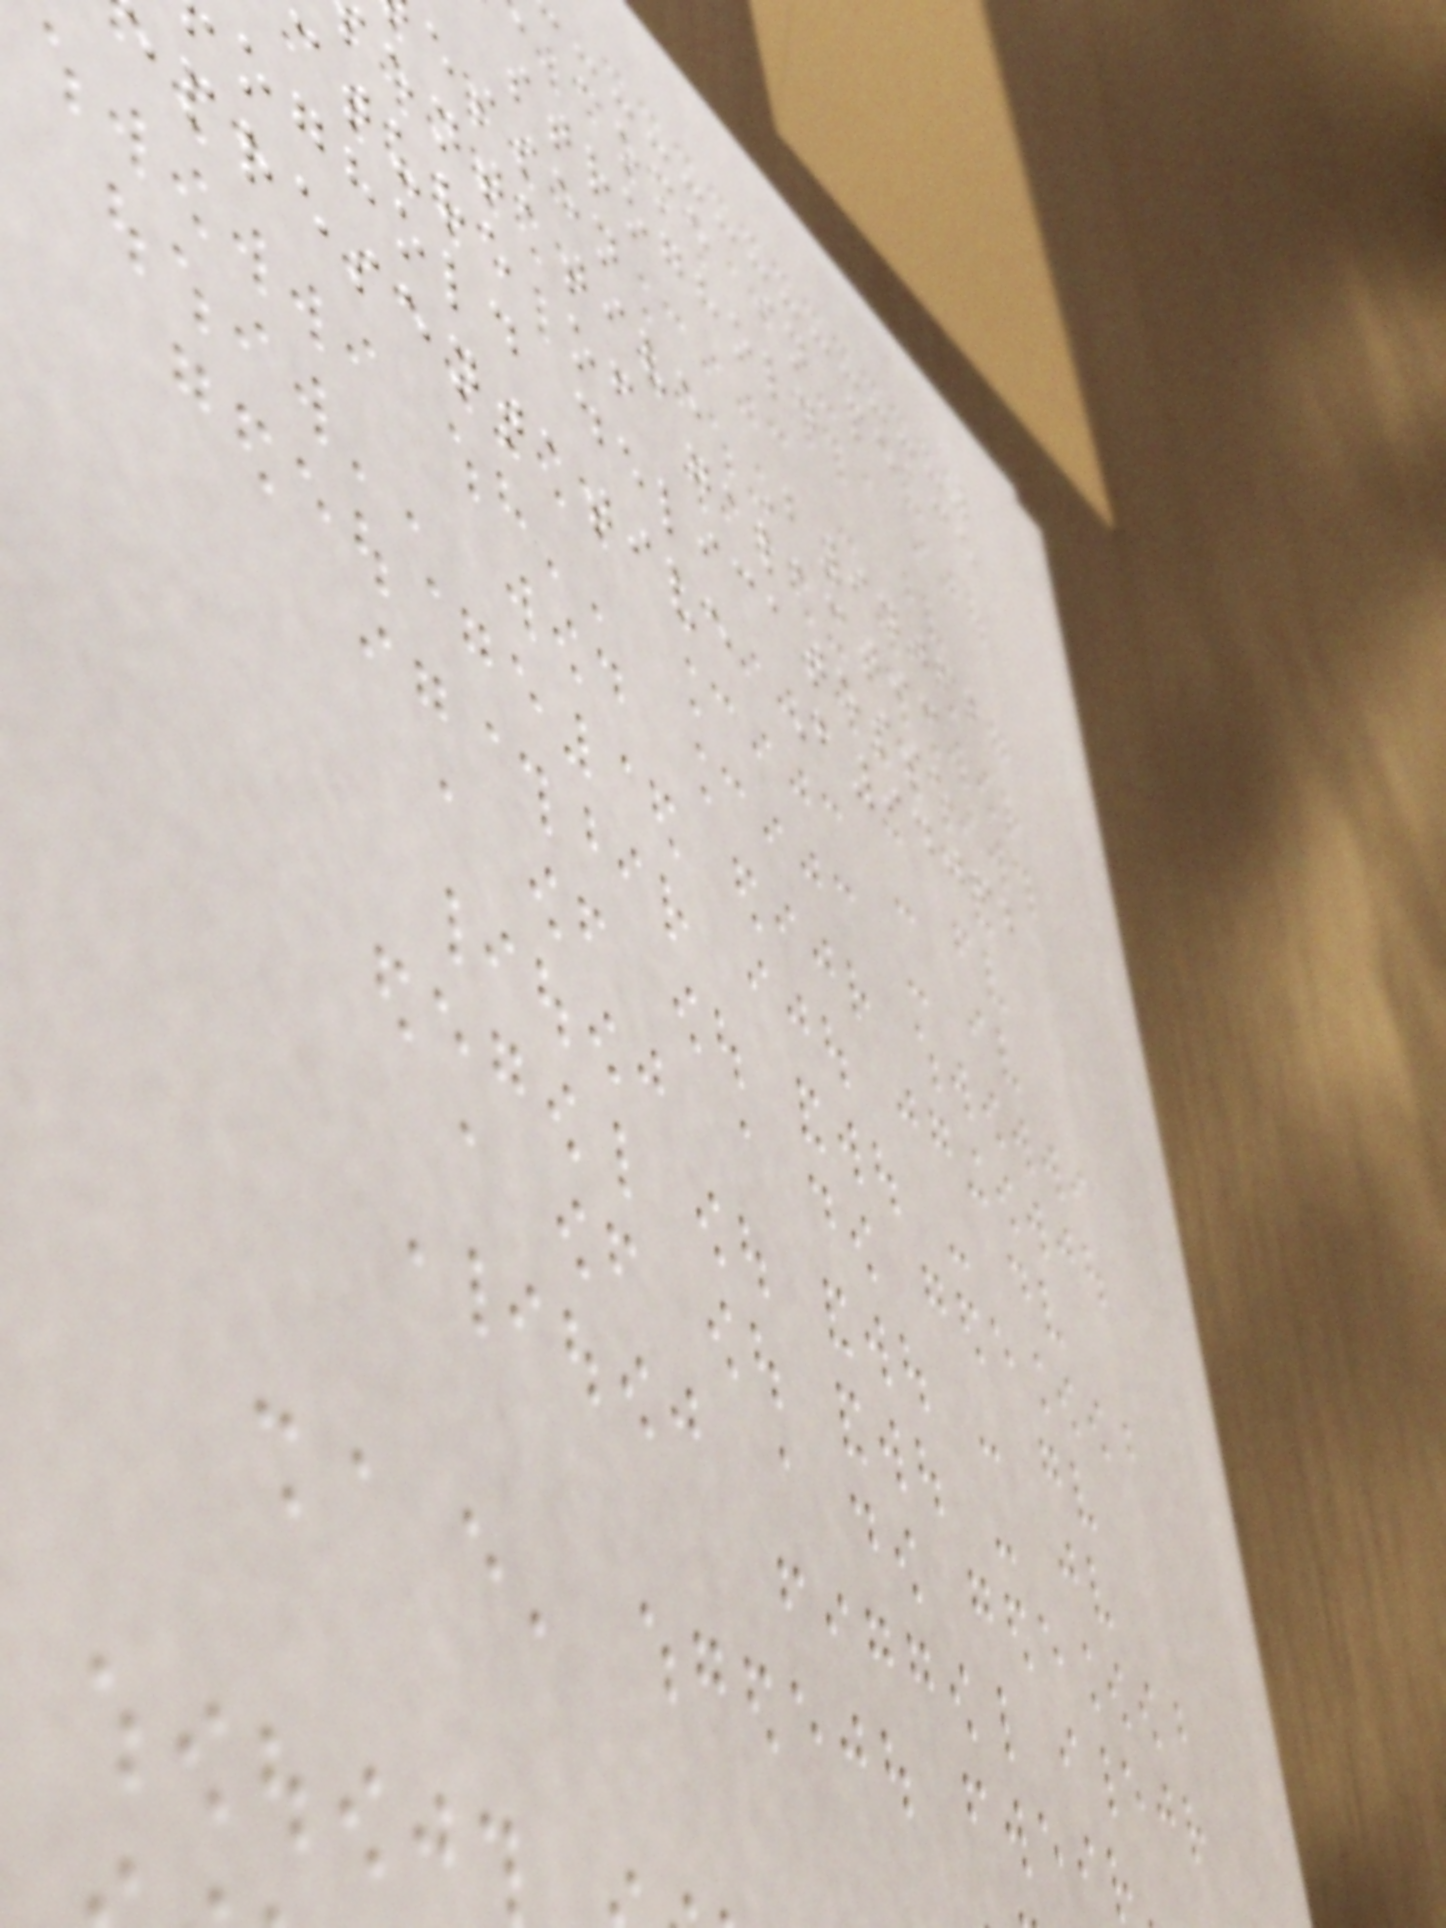come in peace
stroghold
essen
entative B94062
cture of galactic
oghold delicatesse
presentative B94062
